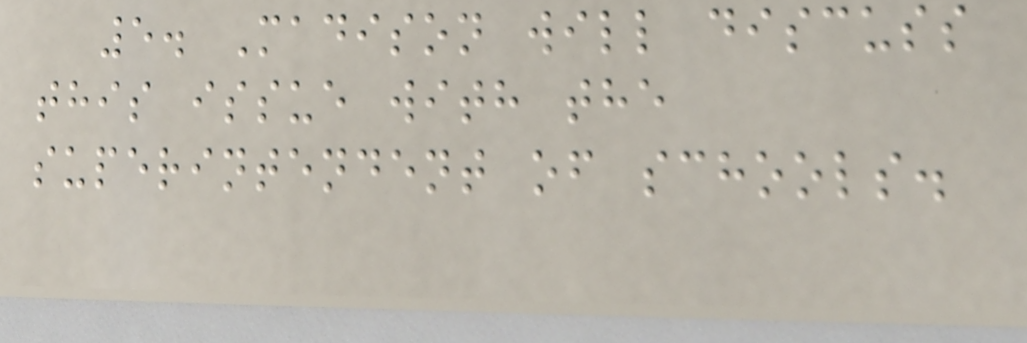5. Madison will discuss
this issue with the
superintendent of schools.
